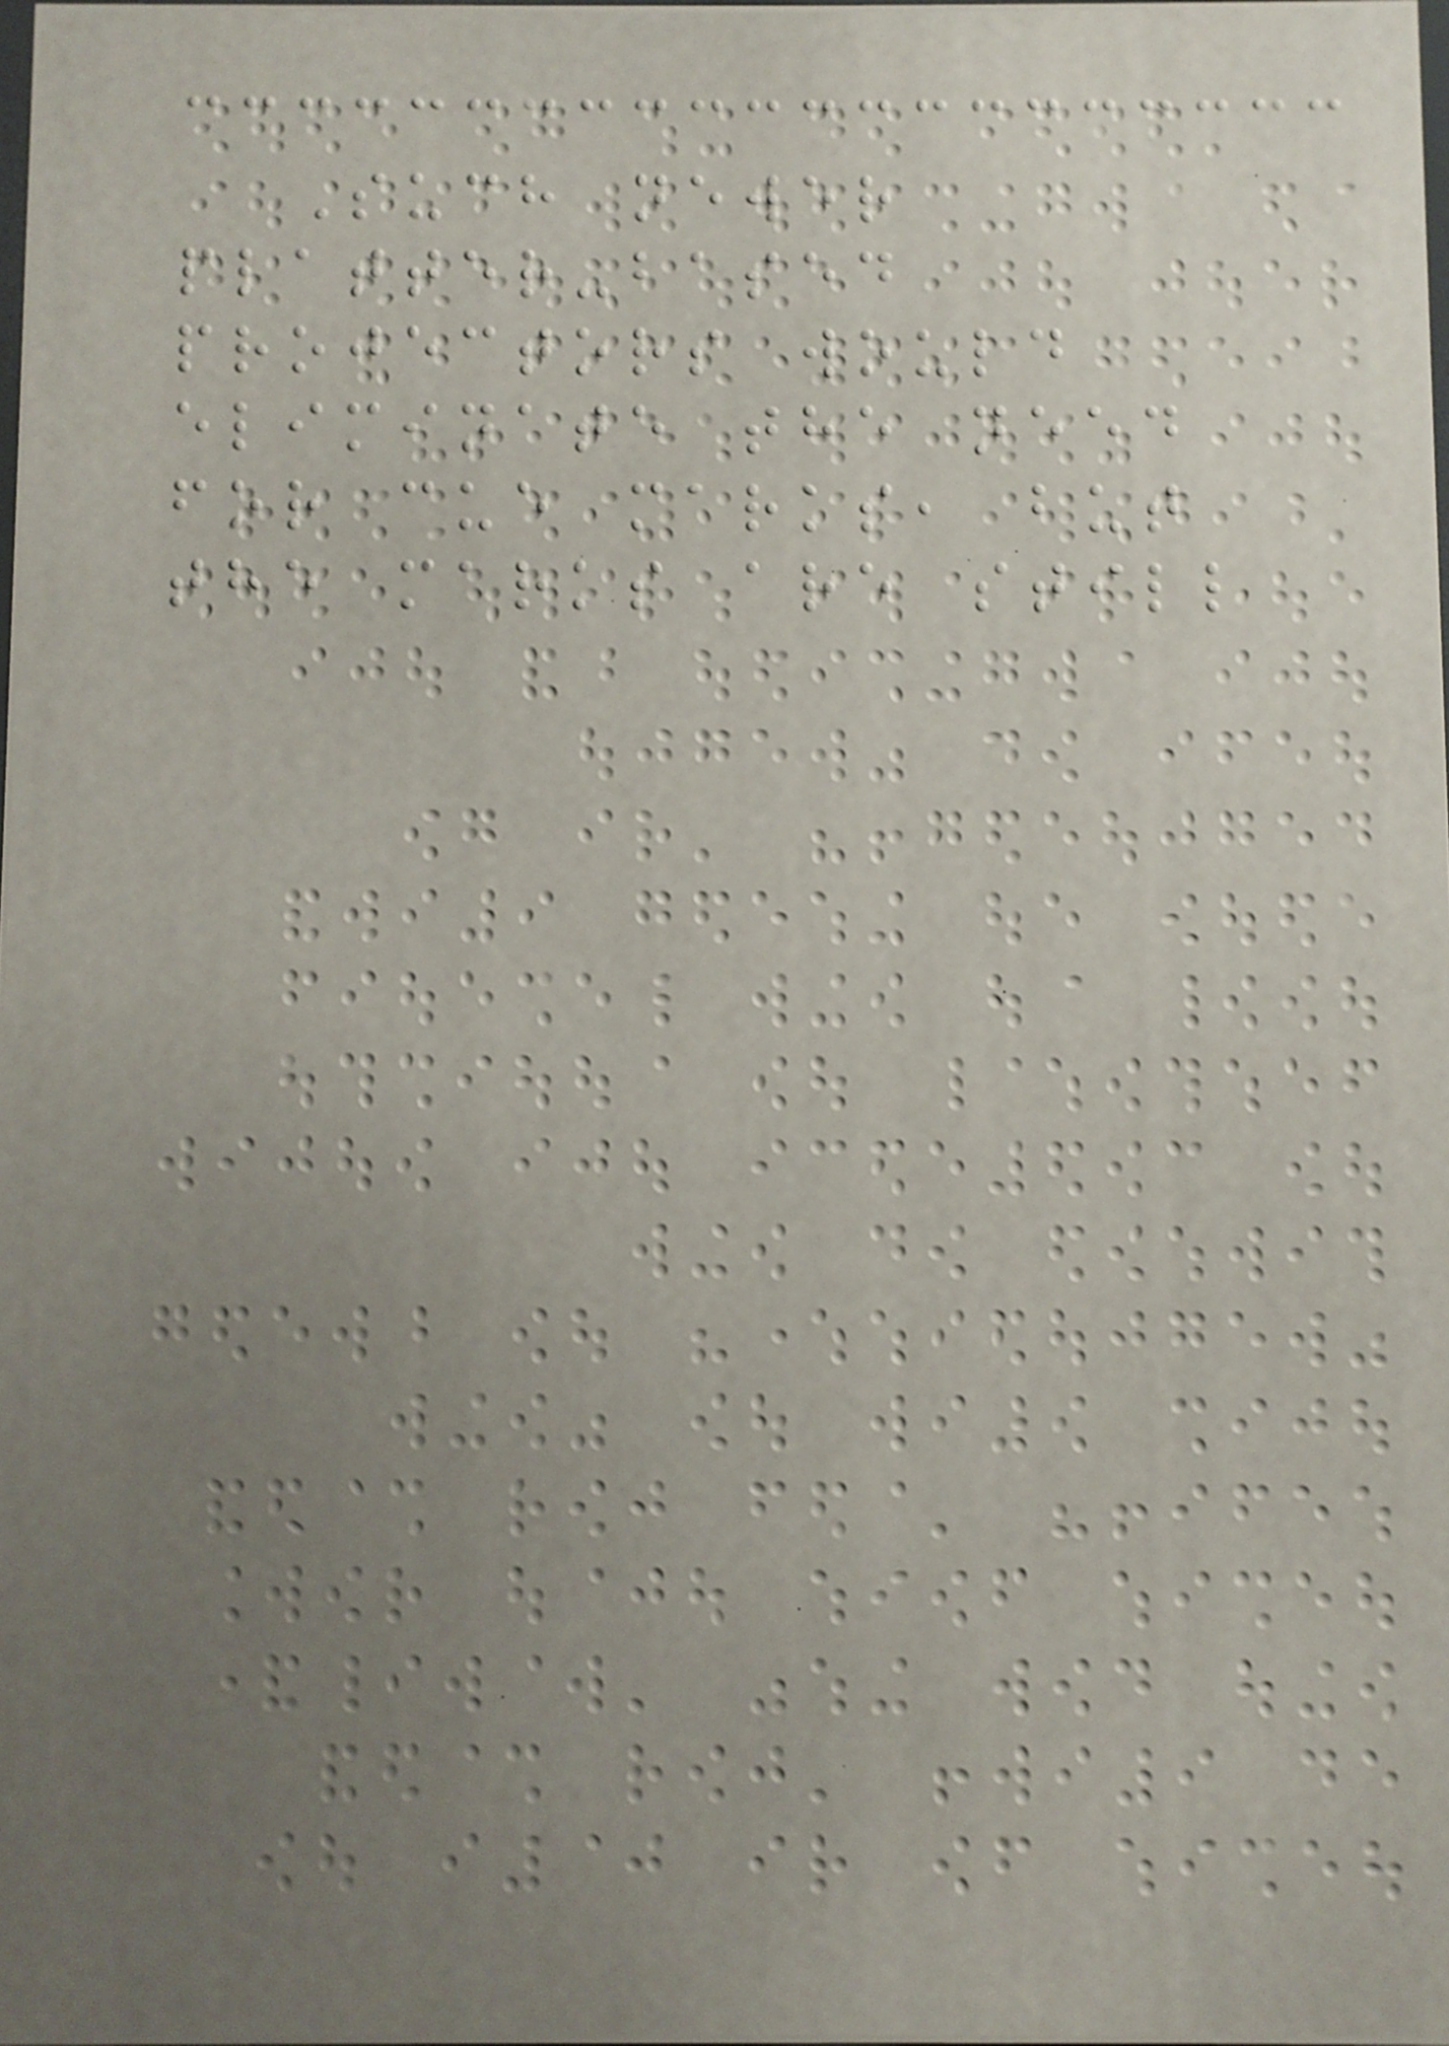Such newer
platter-based
projectors would
eliminate the need
for cue marks, but
the marks are still
